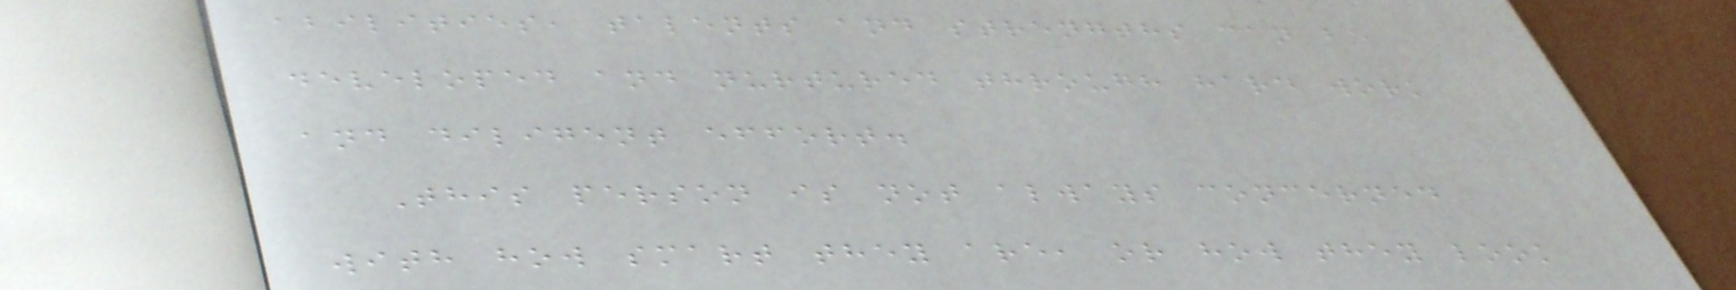abilities, talents and strengths can be
developed and nurtured through hard work
and diligent effort.
This person is not always concerned
with how smart they are, or how they look
